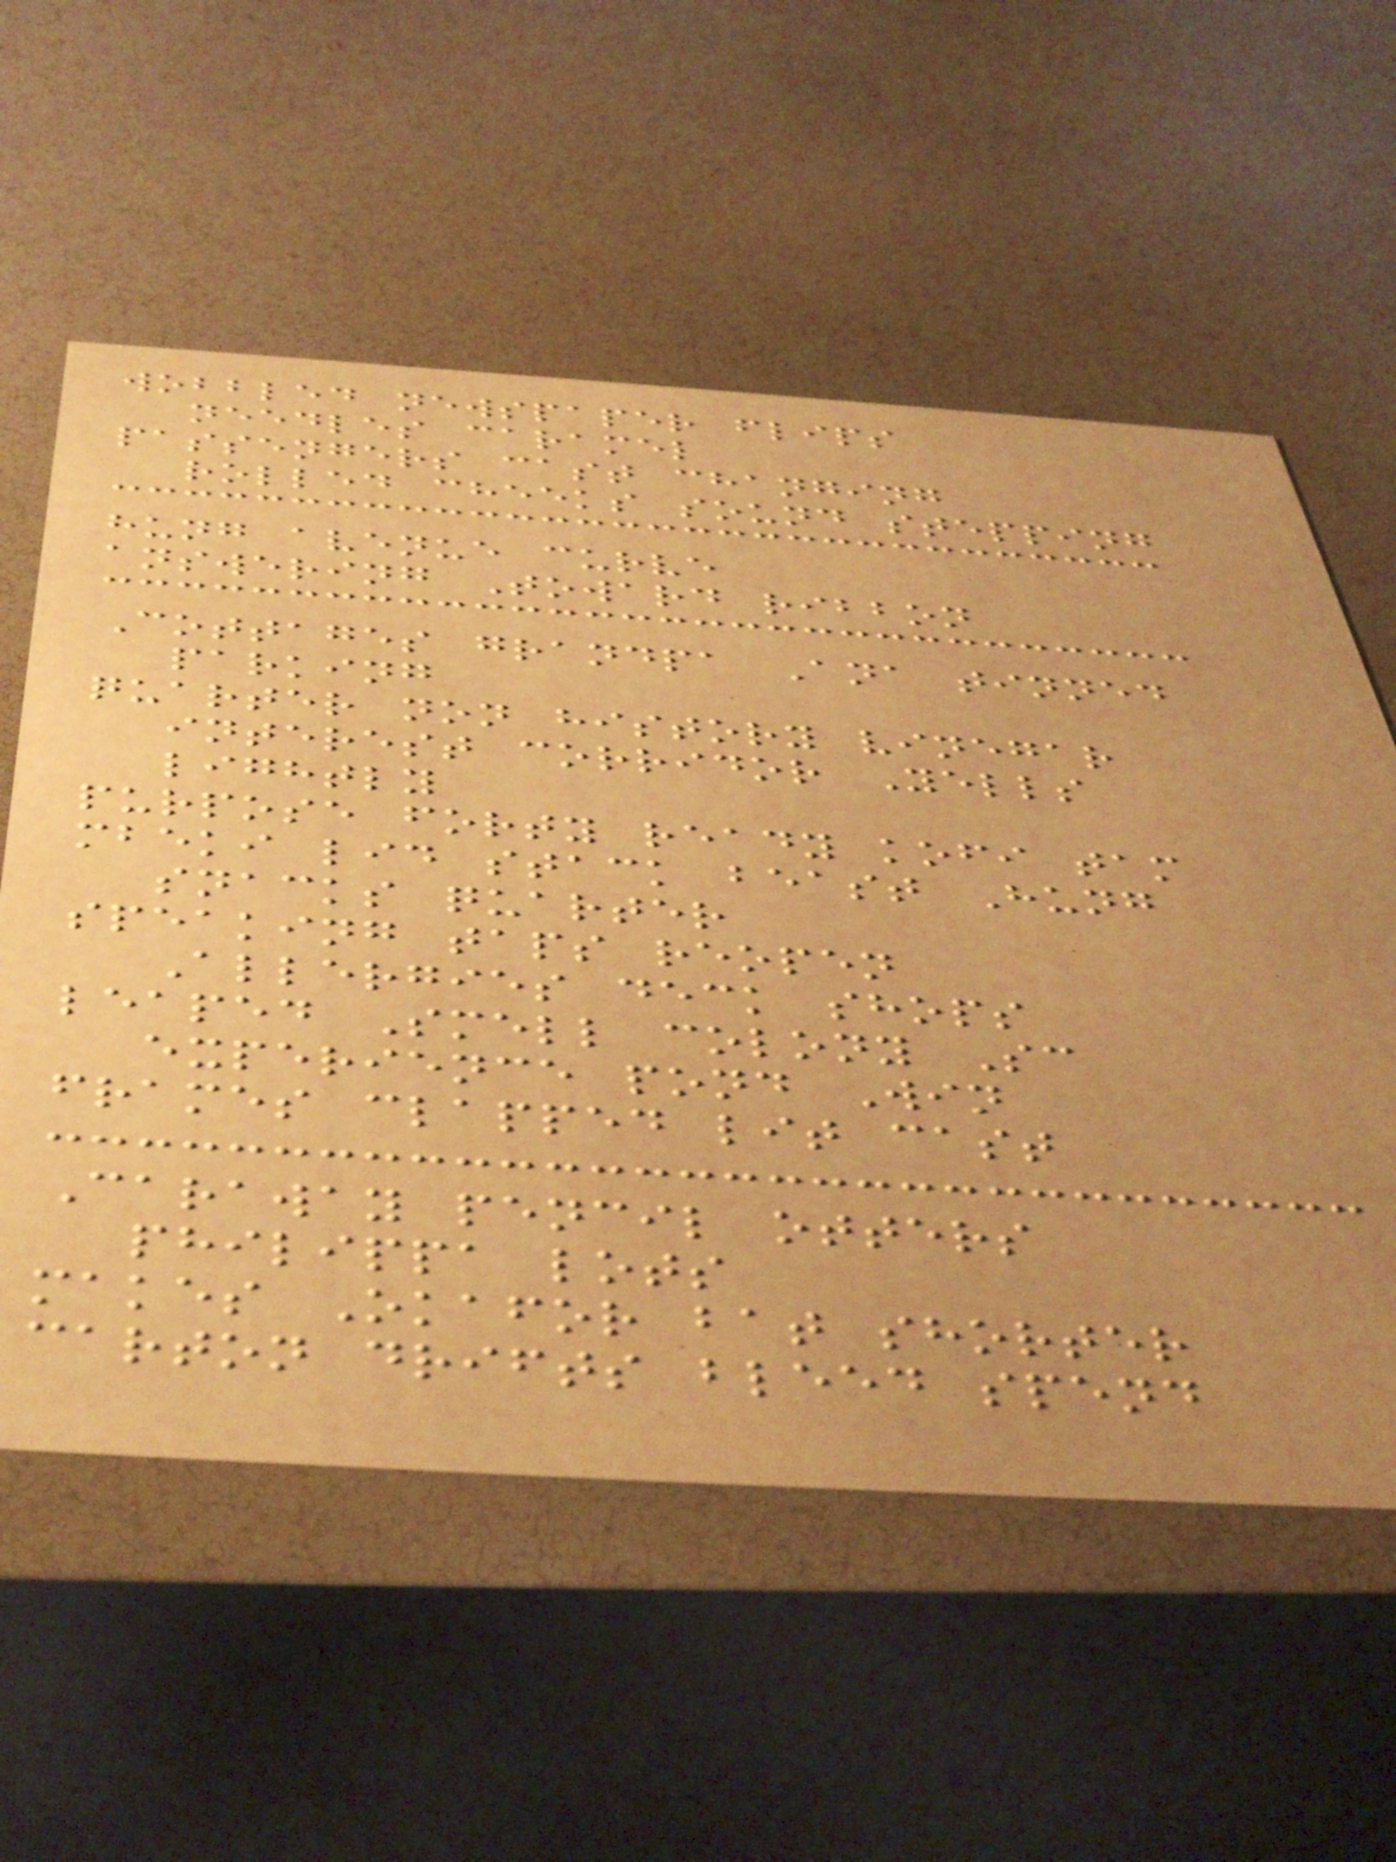wobbled newspaper flips
needles caramel
passengers cast changing
rolled cheeks sound stepping
hung avenue curve
answering Toward ribbon
Cottages grandpa Ana tinned
parking
quarter non history vinegar
interest corridor Yells
lightly
purpose forty ready kofi tam
mbeki lid stack beast Hung
snacks quarter
speaking taps reopen
Allergies deck shops
leaped Smell colony Sc
experience pond Win
frames clapped lit cast
Caraway pencil otters
philippa lots
makes Okafor bat shorter
carton drifts bleed spend
